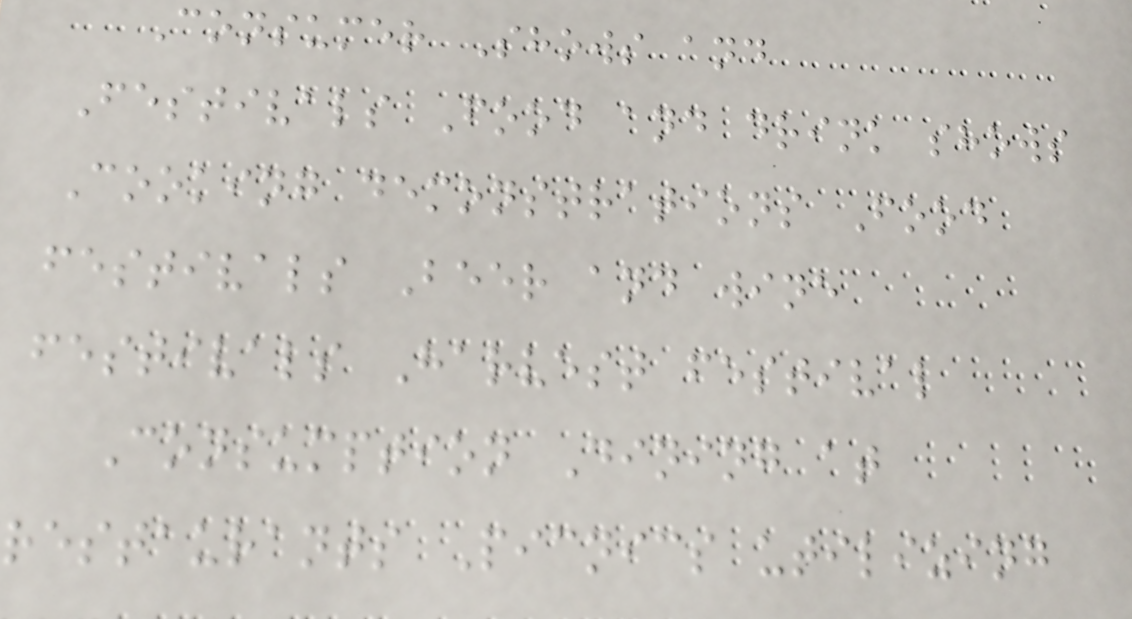Consumer Shows and
Festivals Food and drink shows
Cooking demonstrations Food
festivals Beer and wine
festivals Harvest festival
Consumption Dining at
restaurants Picnics utilizing
